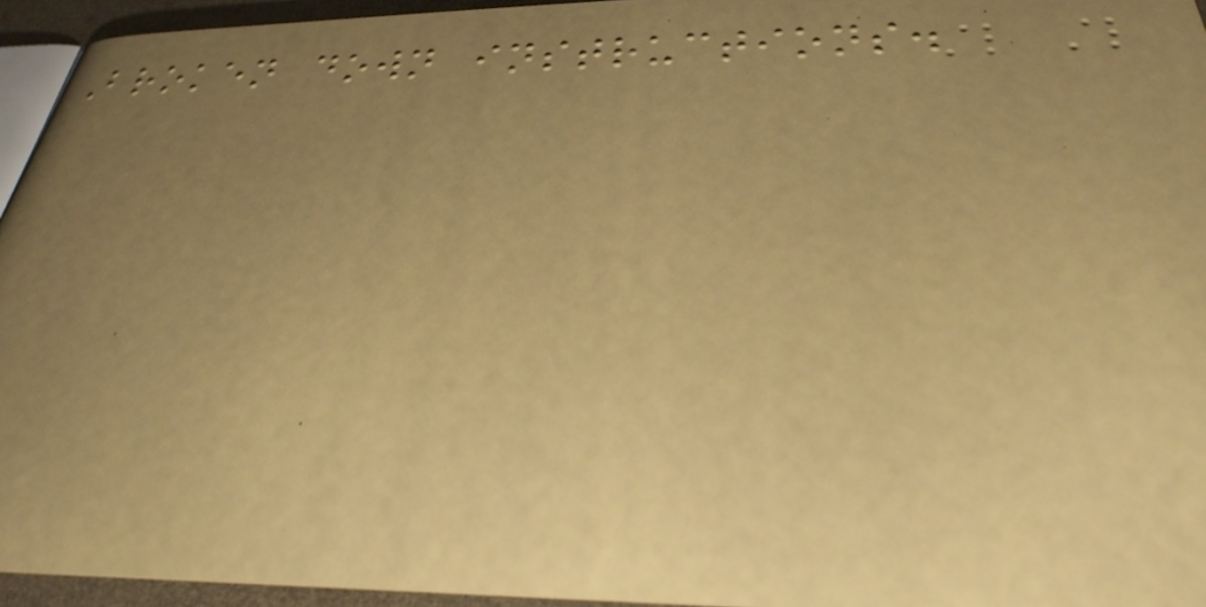Broken down instructions.
